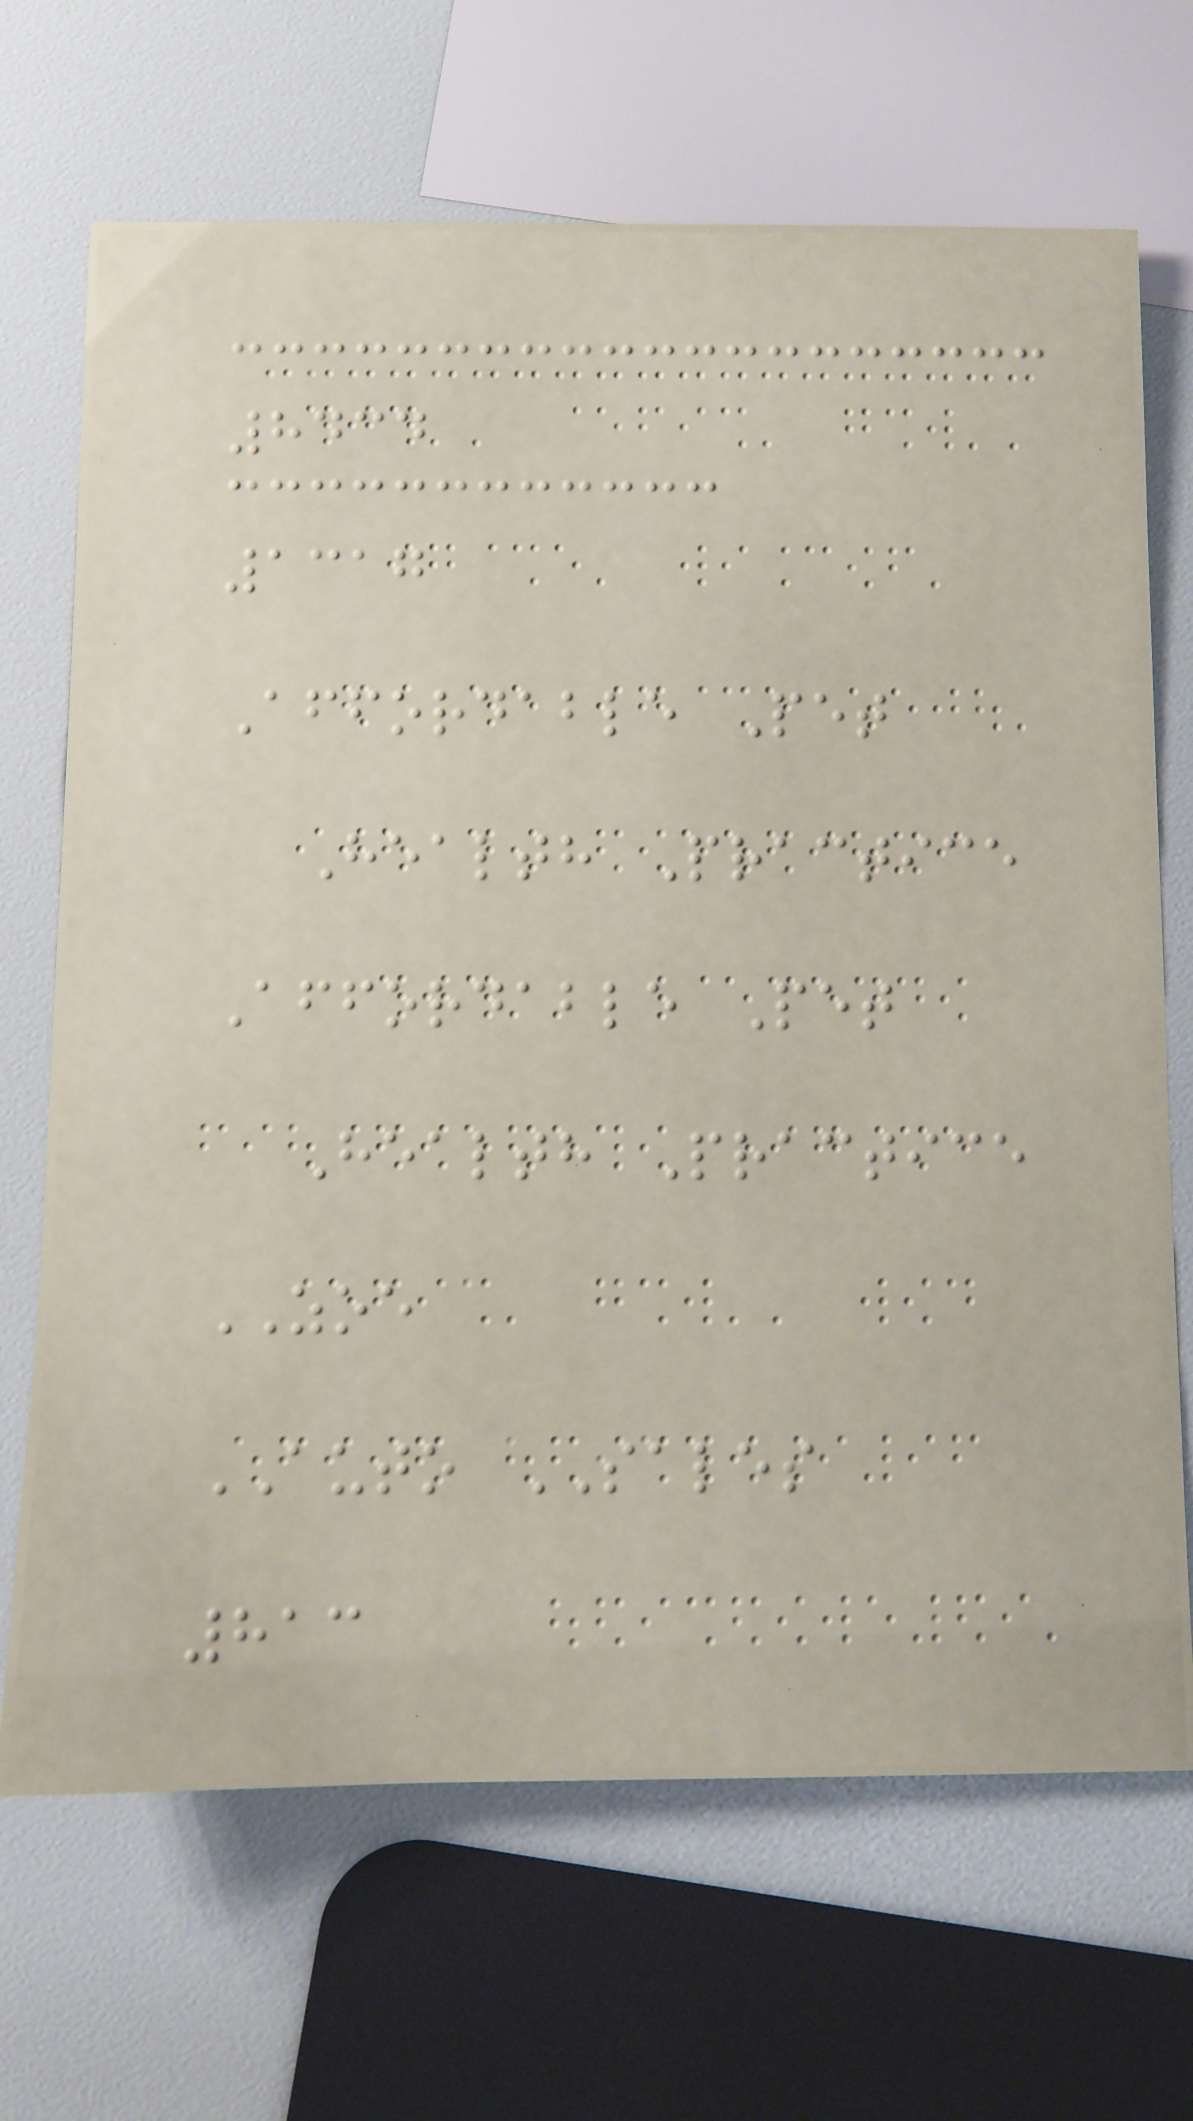8434
1317
Affordable Pet
Health Practice
Affordable Pet
Health Practice
ZOE
AUTO SALES
813
